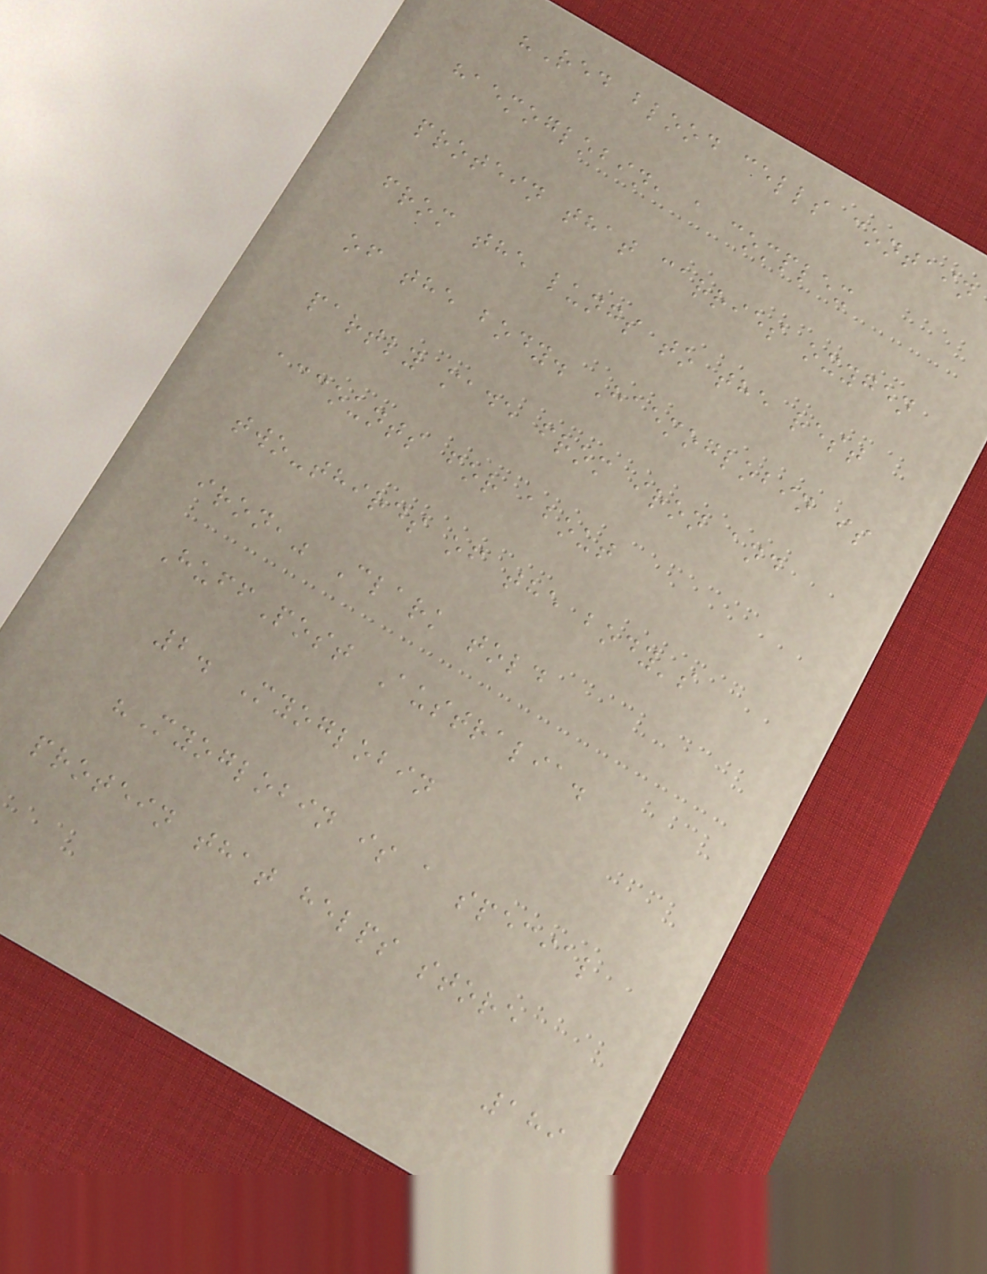"Red blood cells contain
haemoglobin, a complex
protein that carries oxygen
from the lungs to the rest
of the body. Haemoglobin is
partly made from iron and
accounts for about
two-thirds of the body's
iron," Clark told
HuffPost Australia.
2. Myoglobin
"Myoglobin is a special
protein that helps store
189
